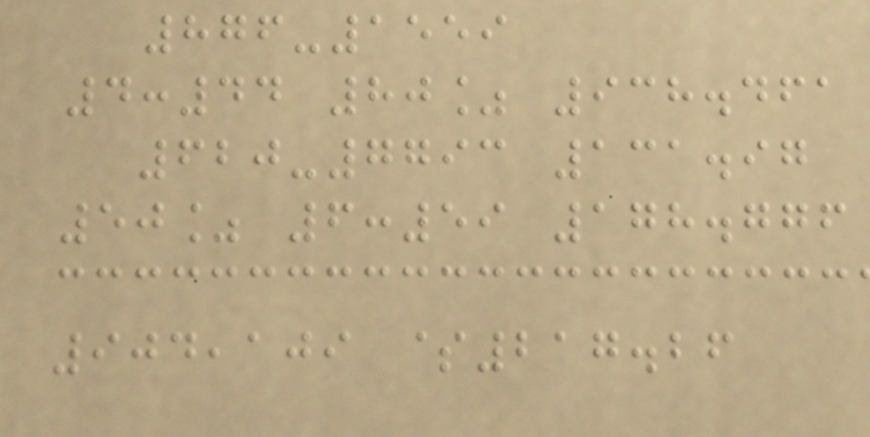876-1559
4:44 80% 938.461
620-7793 131.97
50% 6:59 178.776
904,109 $217.26
